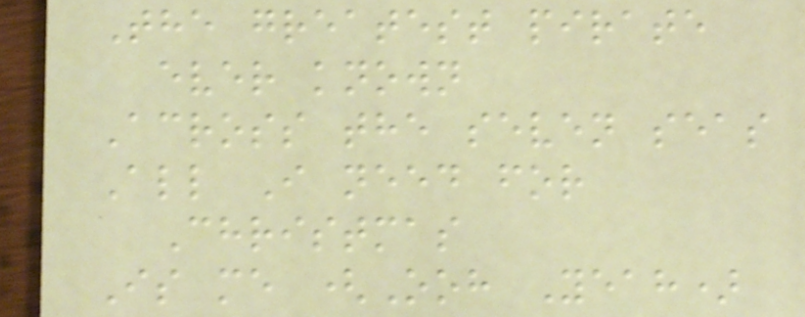The greatest pirate
ever known
Across the seven seas
All I need for
Christmas
Is me (Ooh Yeah)
